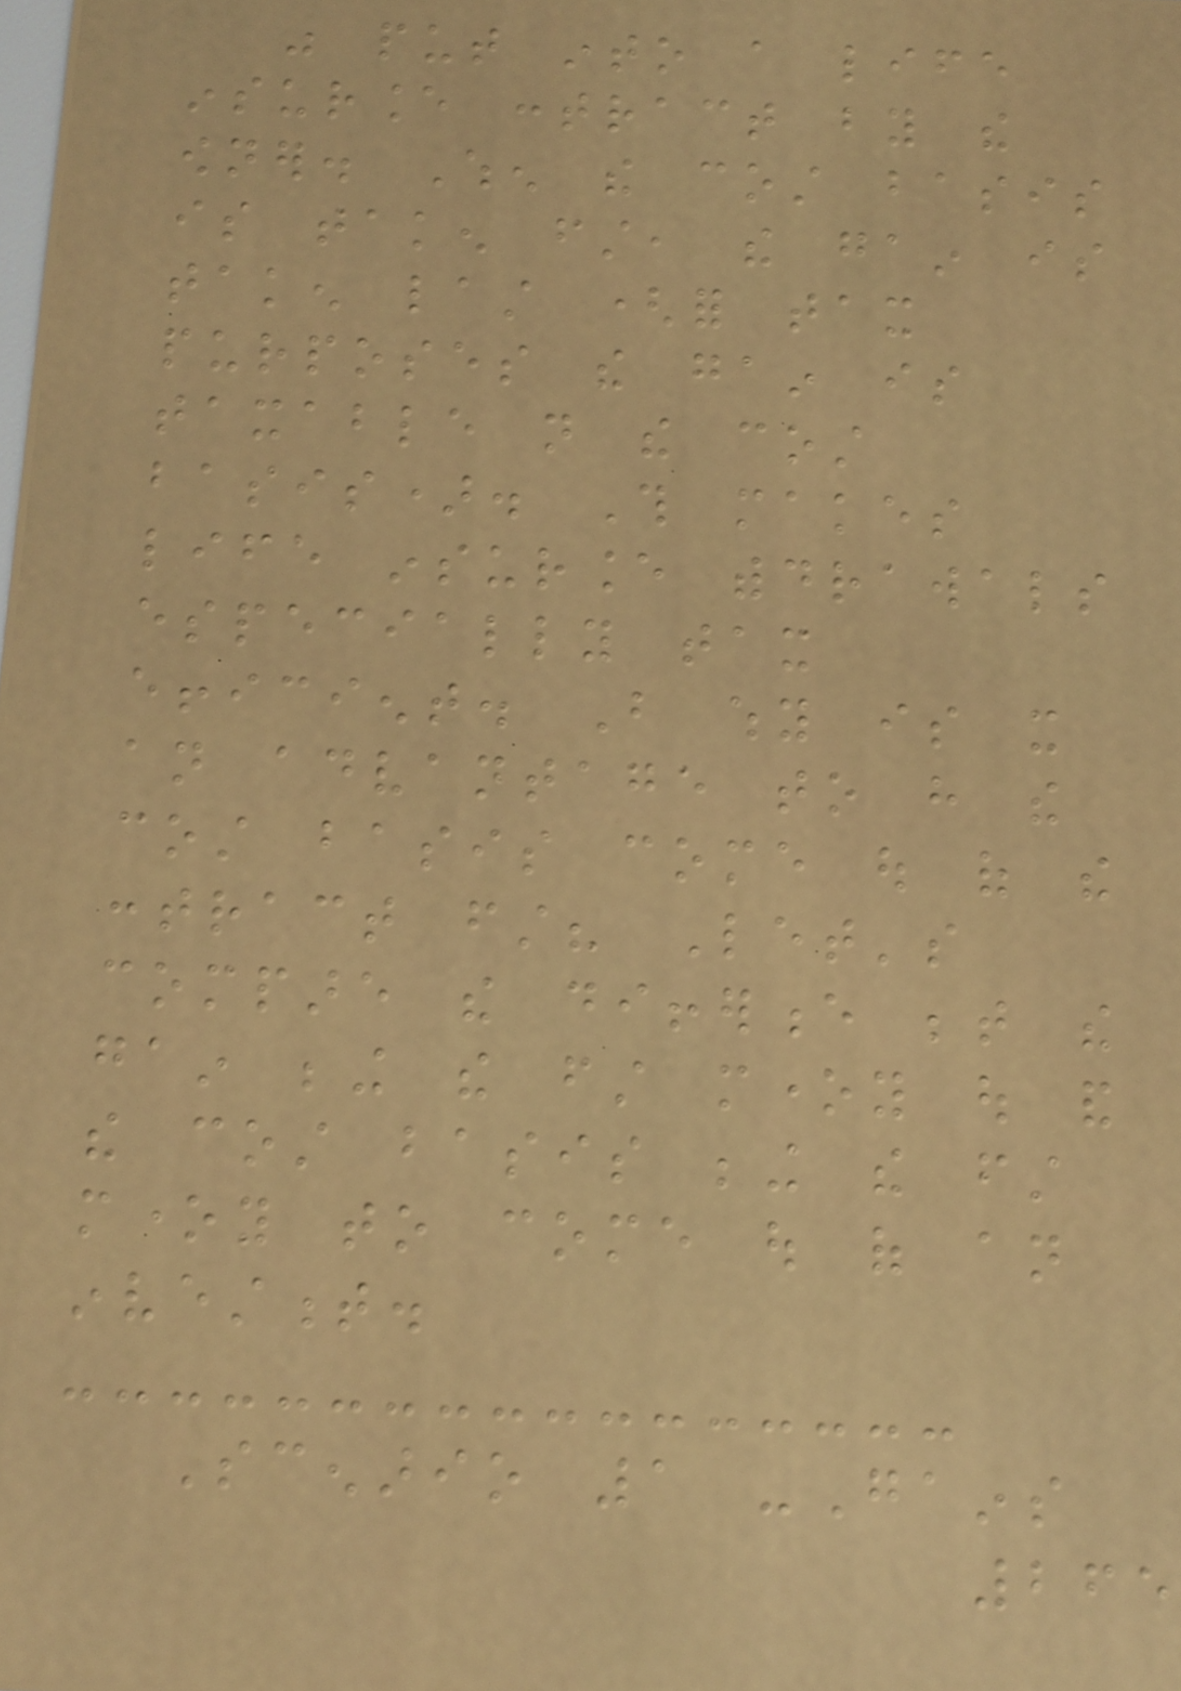was put into a life
insurance contract by the
owner. When the cost basis
is taken first, the gain is
taken last (for tax
purposes the gain is
taxable not the cost
basis). This makes
life insurance withdrawals
especially tax
efficient. But why is it
an advantage to have the
cost basis come out of the
contract first? Let's
compare the difference between the
gain being the first money out and
the cost basis being the first
money to come out of an
investment.
Scenario 1 -Gains
265
